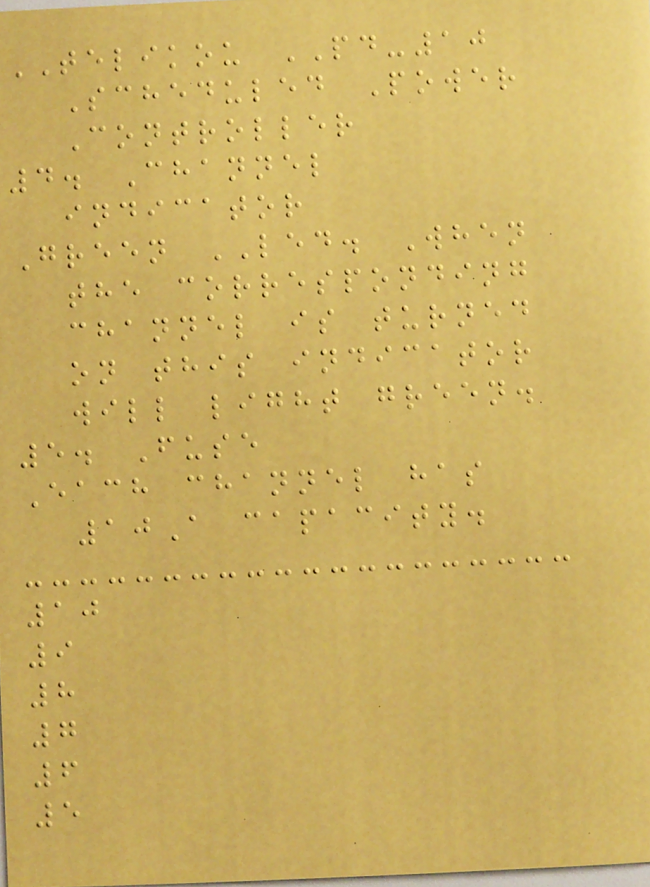TELIKOU PD-10
Scheduled Power
Controller
4. Channel
indicator
Green LED. When
the corresponding
channel is turned
on this indicator
will light green.
5. Fuse
Each channel has
10A capacity.
10
9
8
7
6
5
